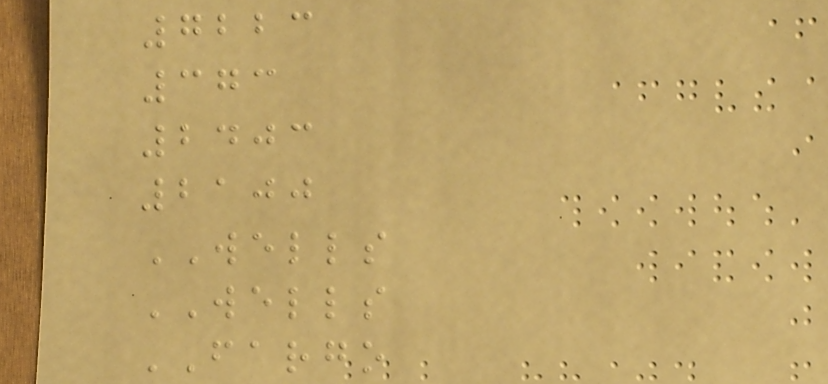7223
373
2403
2100
WELLS
WELLS
FARGO
